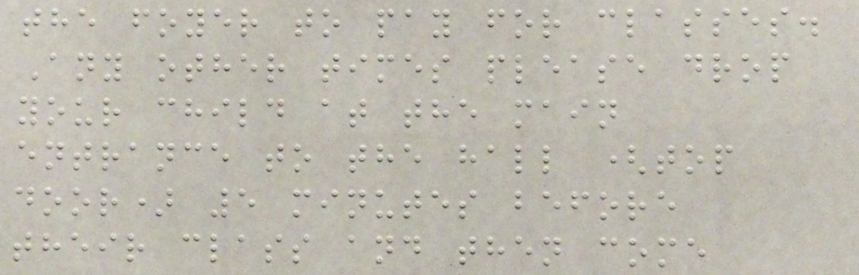the foyer to pay for classes.
Any other times please drop
your child at the main
entrance to the hall (top
door) 5 minutes before
their class and then come
